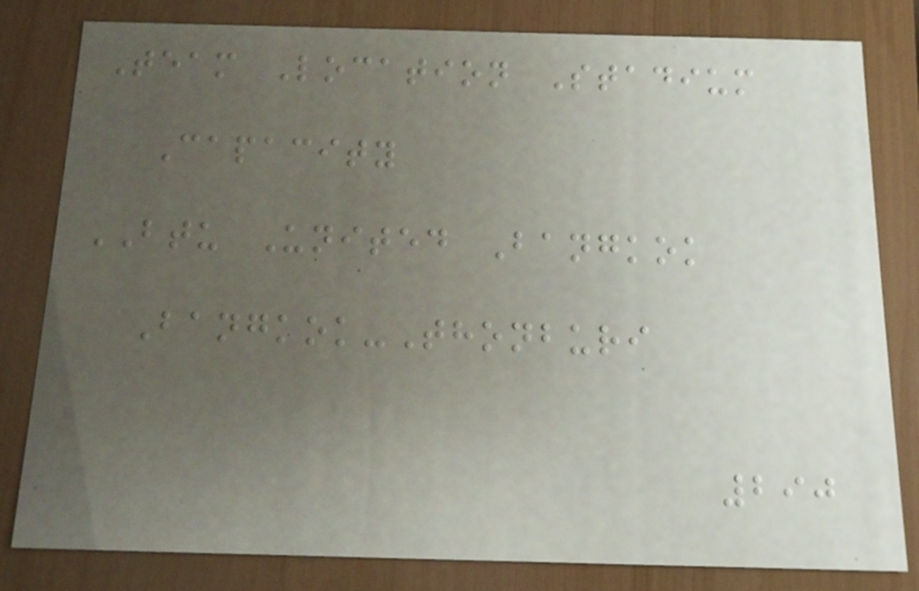Team Location Stadium
Capacity
BTU United Bangkok
Bangkok-Thonburi
290
